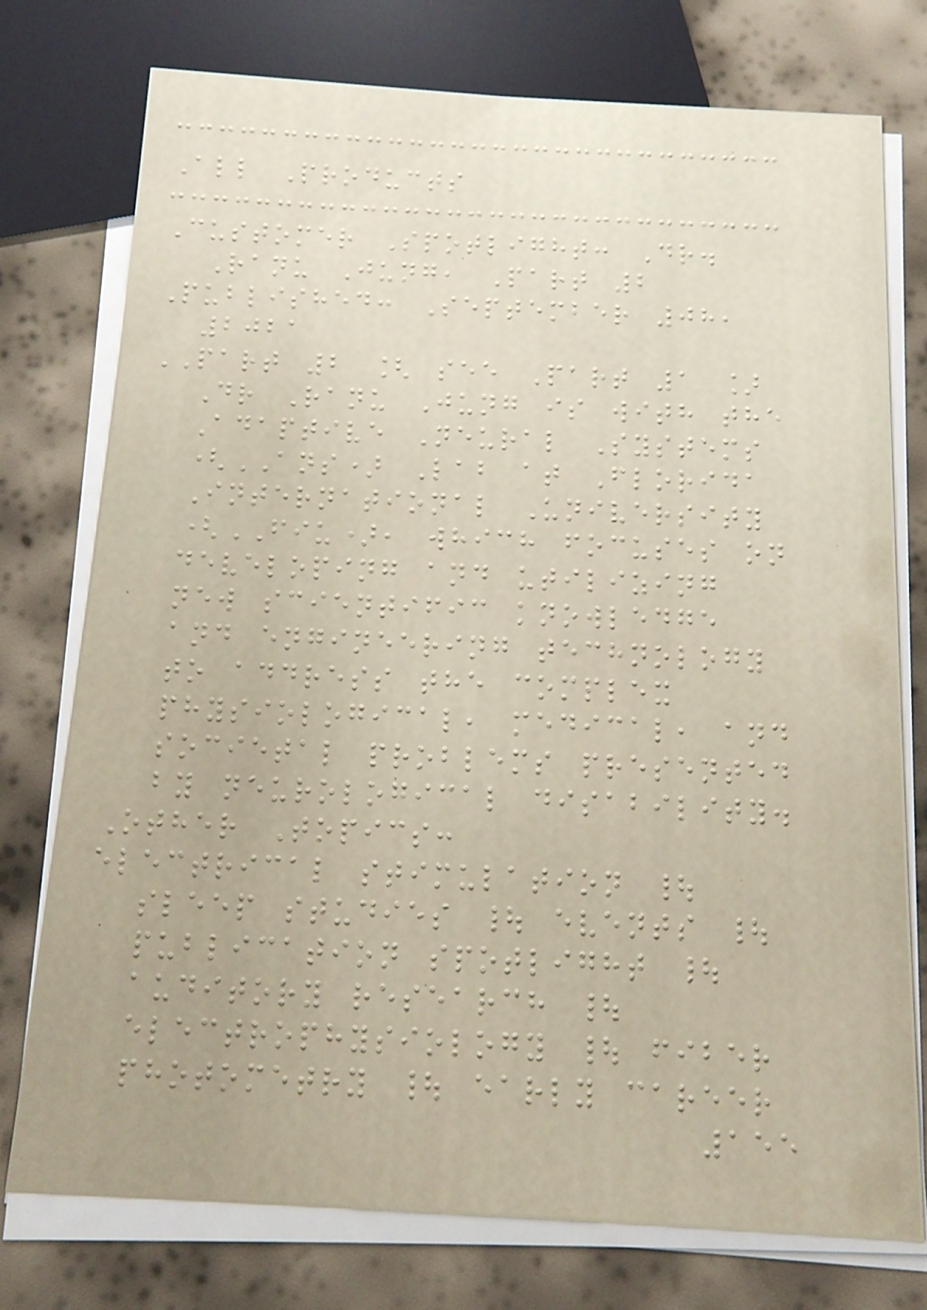All Products
Customer Spotlight: Dr.
Ranu Jung, Part 2
Published: September 08,
2021
PART 2 [ see Part 1 ]
Dr Ranu Jung is with the
Adaptive Neural Systems
(ANS) Lab at Florida
International University
(FIU), which focuses on
developing and utilizing
new scientific knowledge
and engineering technology
to address the complex
physiological, medical, and
societal problems presented
by neurological disability.
Other Topics:
electrical stimulation |
sleep studies | events |
publication spotlight |
auditory research |
electrophysiology | fiber
photometry | early career
155
